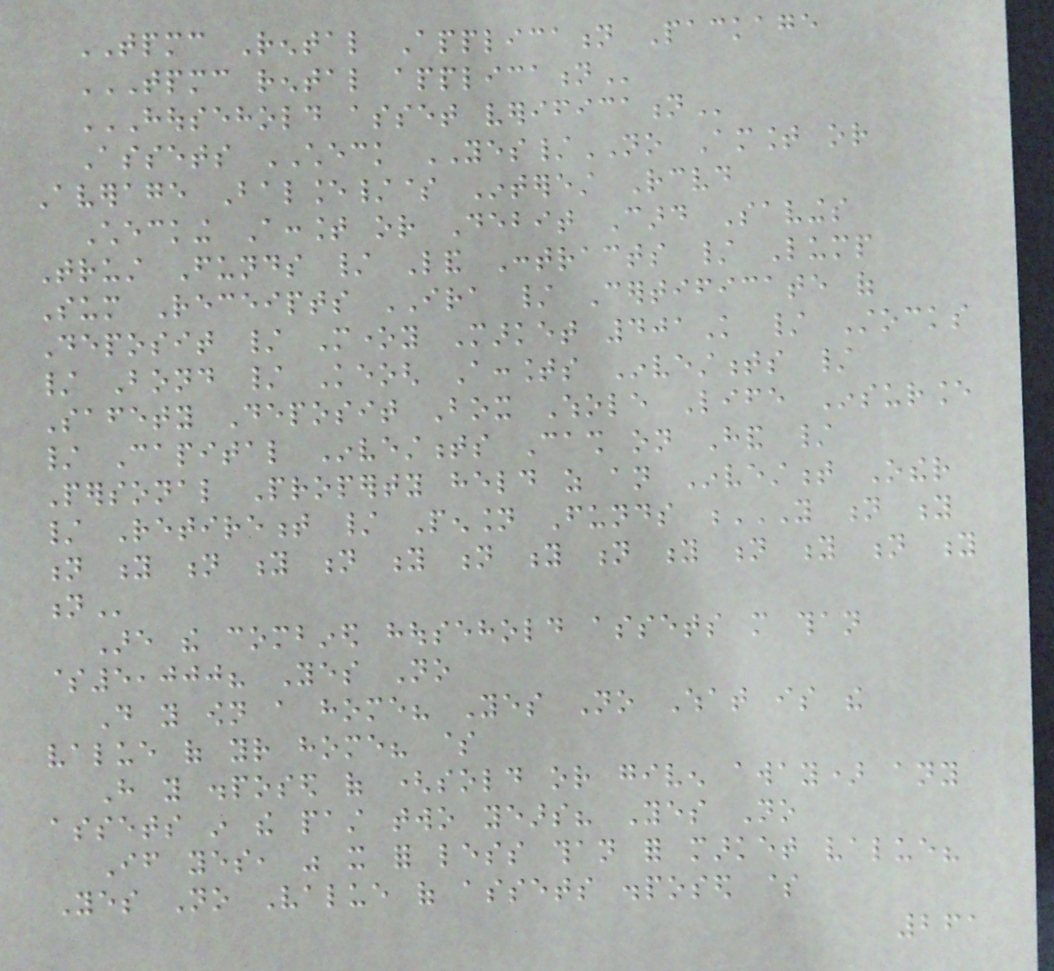TPMC Rental Application Package
TPMC RENTAL APPLICATION
HOUSEHOLD ASSET VERIFICATION
Assets CHECK YES/NO Amount or
Average Balance/$ Interest Received
Checking Account or Debit Card Savings
Trust Funds / Land Contracts / Lump
Sum Receipts IRA / Certificate of
Deposit / Money Market 401K / Stocks
/ Bond / Keogh Accounts Investments /
Safety Deposit Box Whole Life Insurance
/ Capital Investments Cash on Hand /
Personal Property held as an Investment Other
/ Retirement / Pension Funds Y N Y
N Y N Y N Y N Y N Y N Y N Y
N
Are the combined household assets more than
$5,000? Yes No
Do you own a home? Yes No What is the
value of your home? $
Have you disposed of (sold or given away) any
assets in the past two years? Yes No
If yes, was it for less than for market value?
Yes No Value of assets disposed $
261
